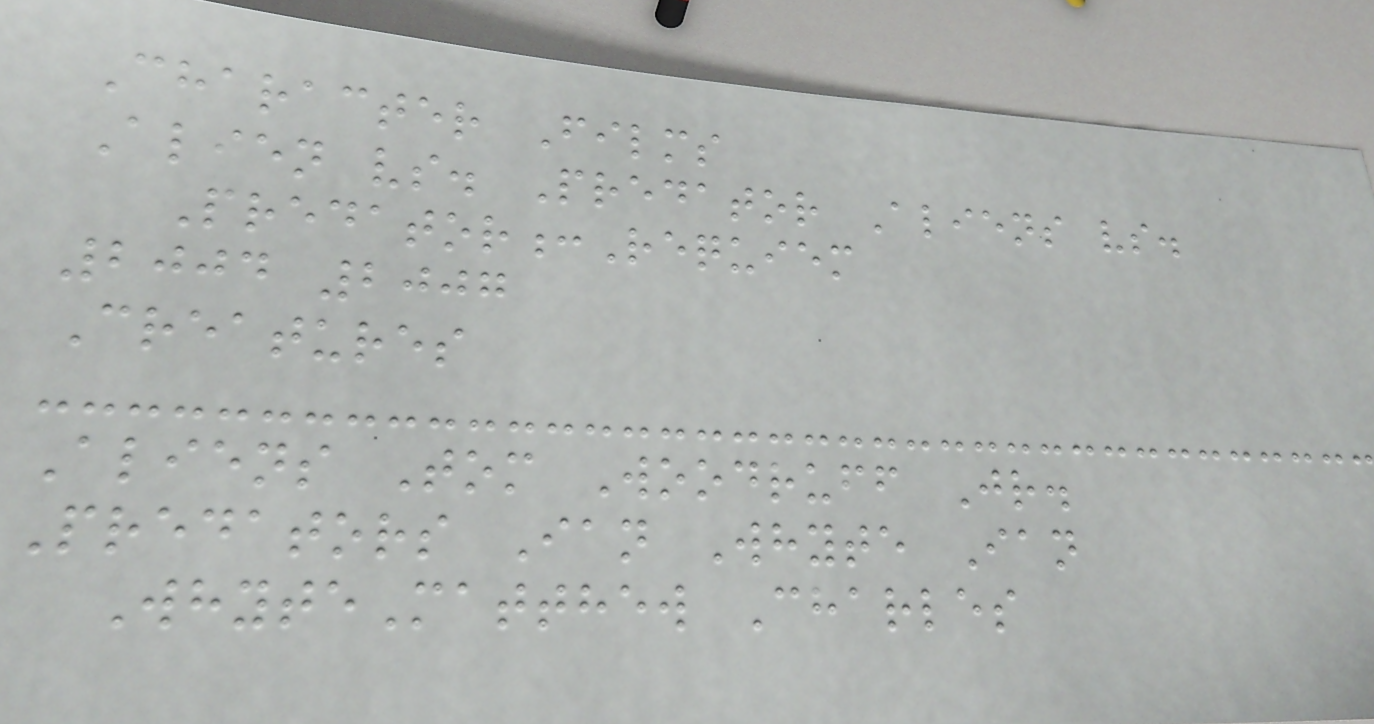Character Films
Alien vs. Predator Aliens vs.
Predator:Requiem
2004 2007
Creatures
Aliens Tom Woodruff Jr.
Predators Ian Whyte Ian
WhyteMatthew Charles
